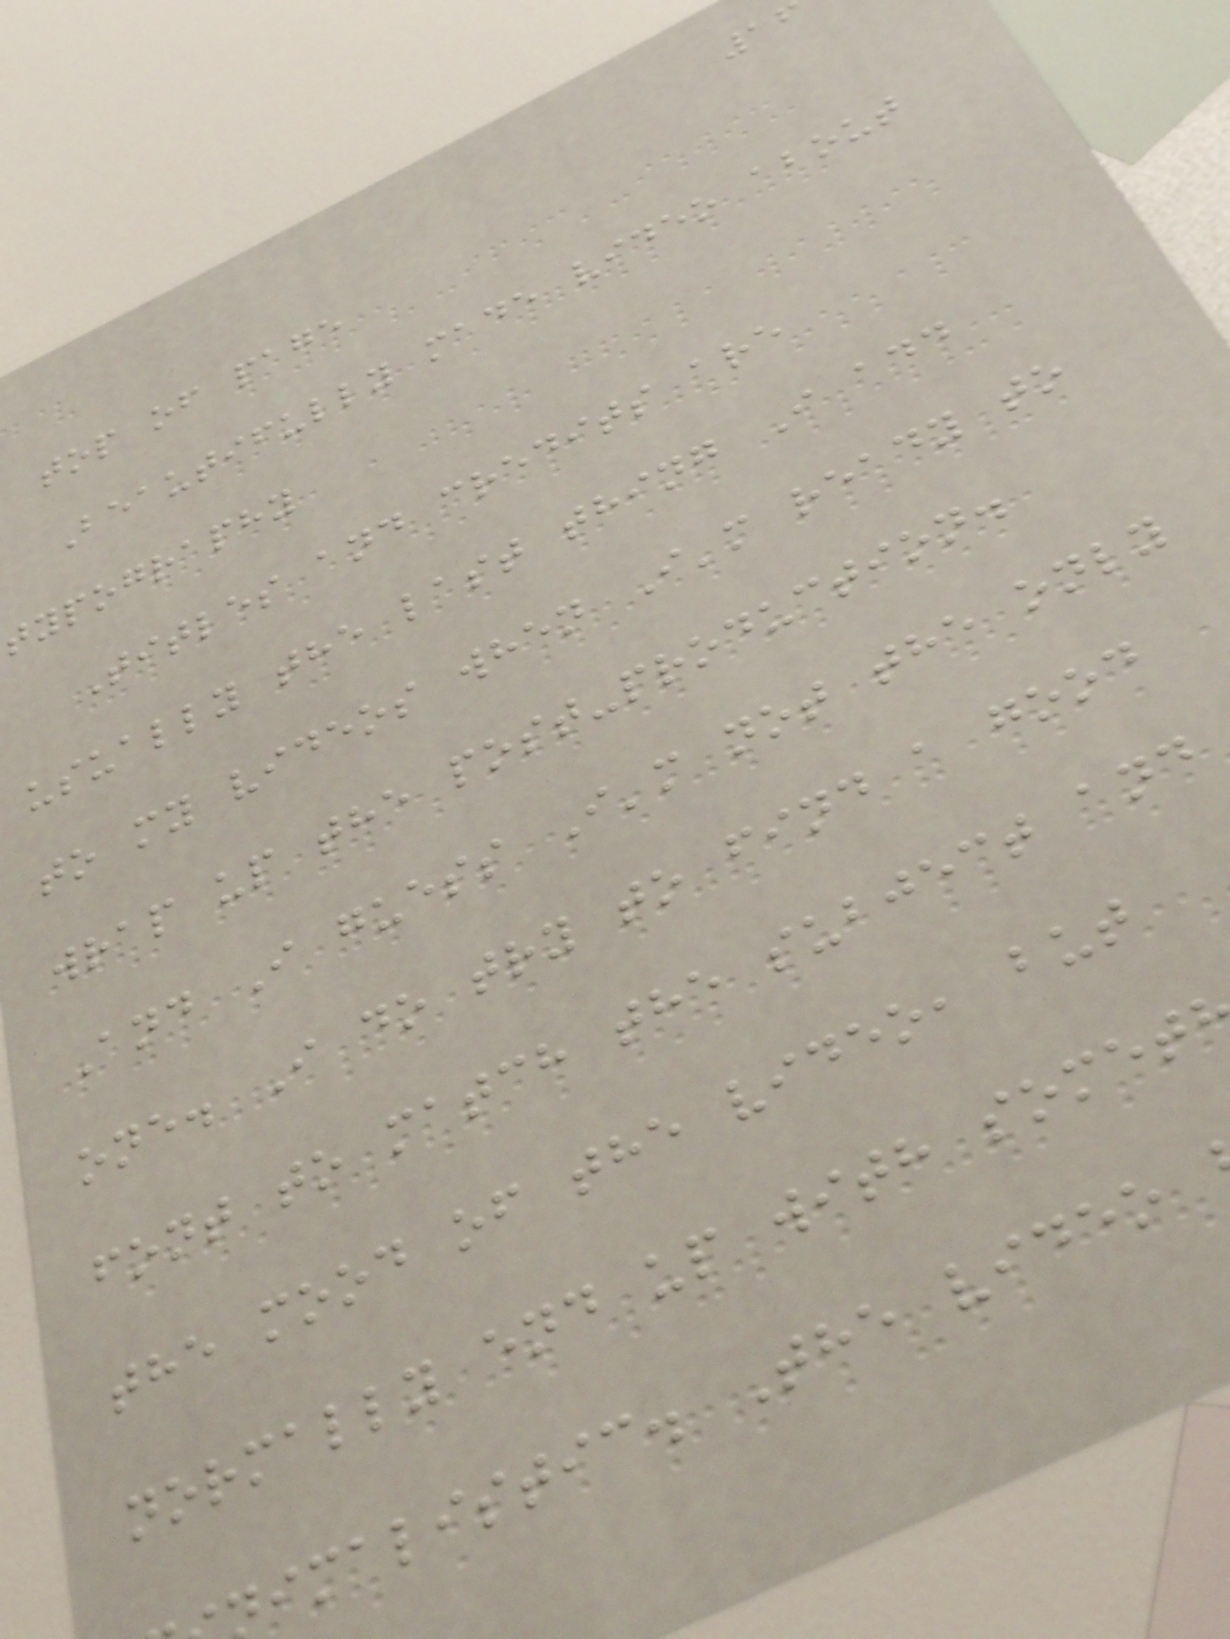top of page
Beautifully made video about
typography
Titles and credits are
usually the last thing I add
to my videos when I'm ready to
wrap up the post-production.
And I guess I'm not the only
one. I do try to find a good
font to match the subject and
the mood of the video, but
normally end up with somet
imalistic. The video
